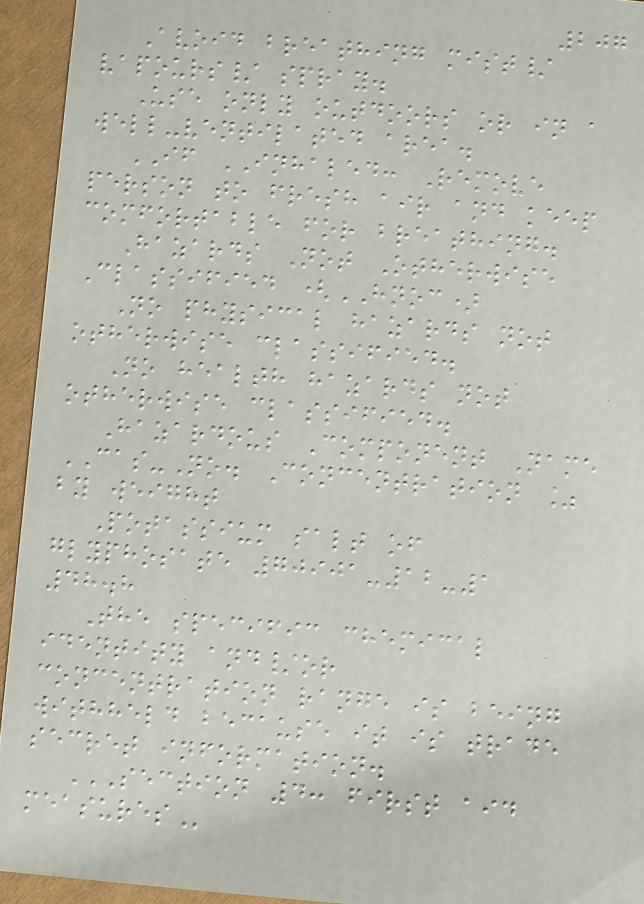207
Avoid breathing mist/
vapours/ spray.
Use only outdoors or in a
well-ventilated area.
IF INHALED: Remove
person to fresh air and keep
comfortable for breathing.
Hazards Not Otherwise
Classified (HNOC)
No physical hazards not
otherwise classified.
No health hazards not
otherwise classified.
Hazardous Component Name
CAS-No. Concentration %
by weight
Potassium salt of
glyphosate 70901-12-1
48.8
The specific chemical
identity and/or
concentration range is being
withheld because it is trade
secret information.
SECTION 4: FIRST AID
MEASURES
